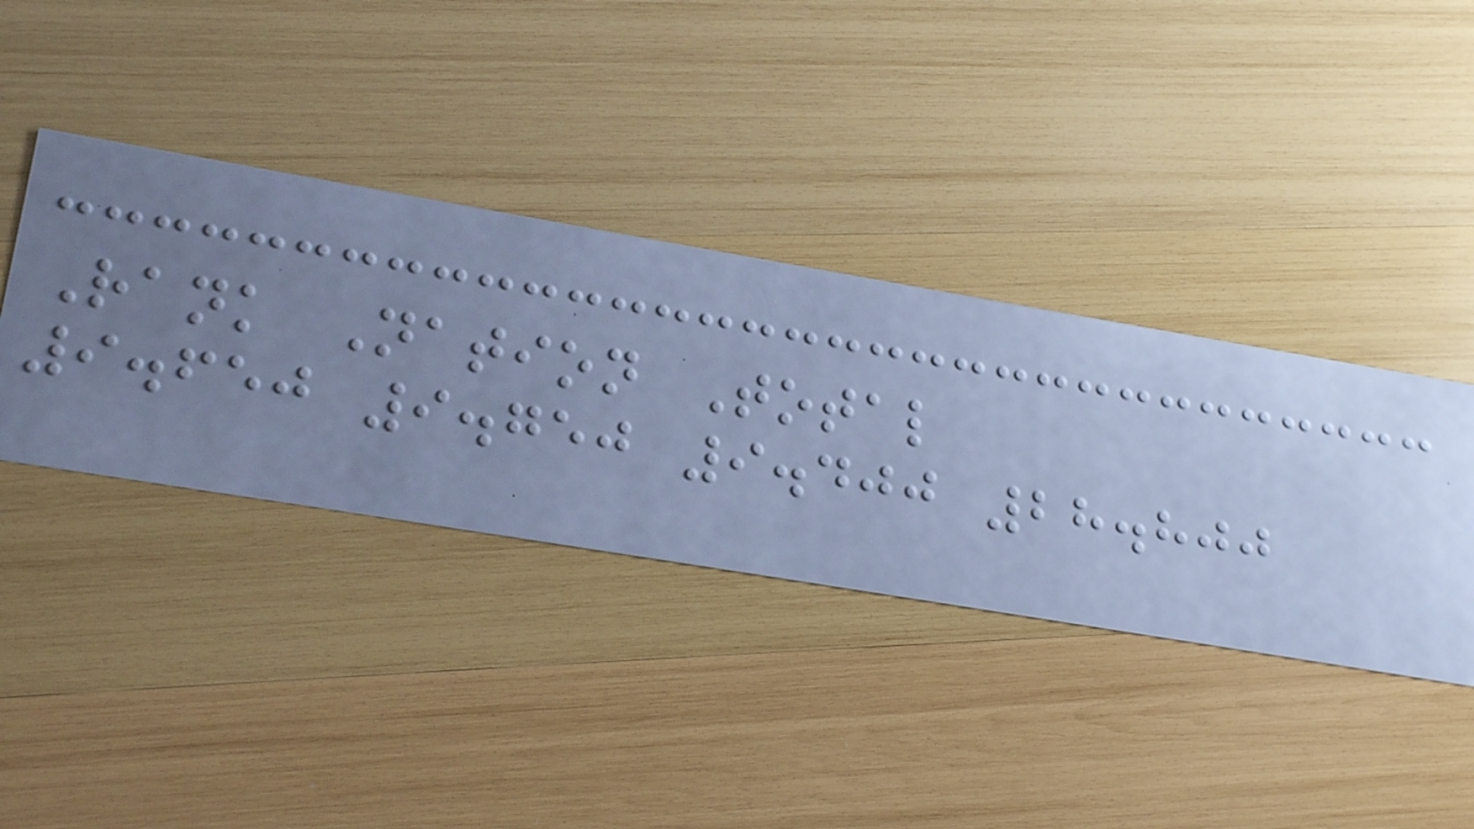Rank Nation Total
9.650 9.750 9.400 28.800
